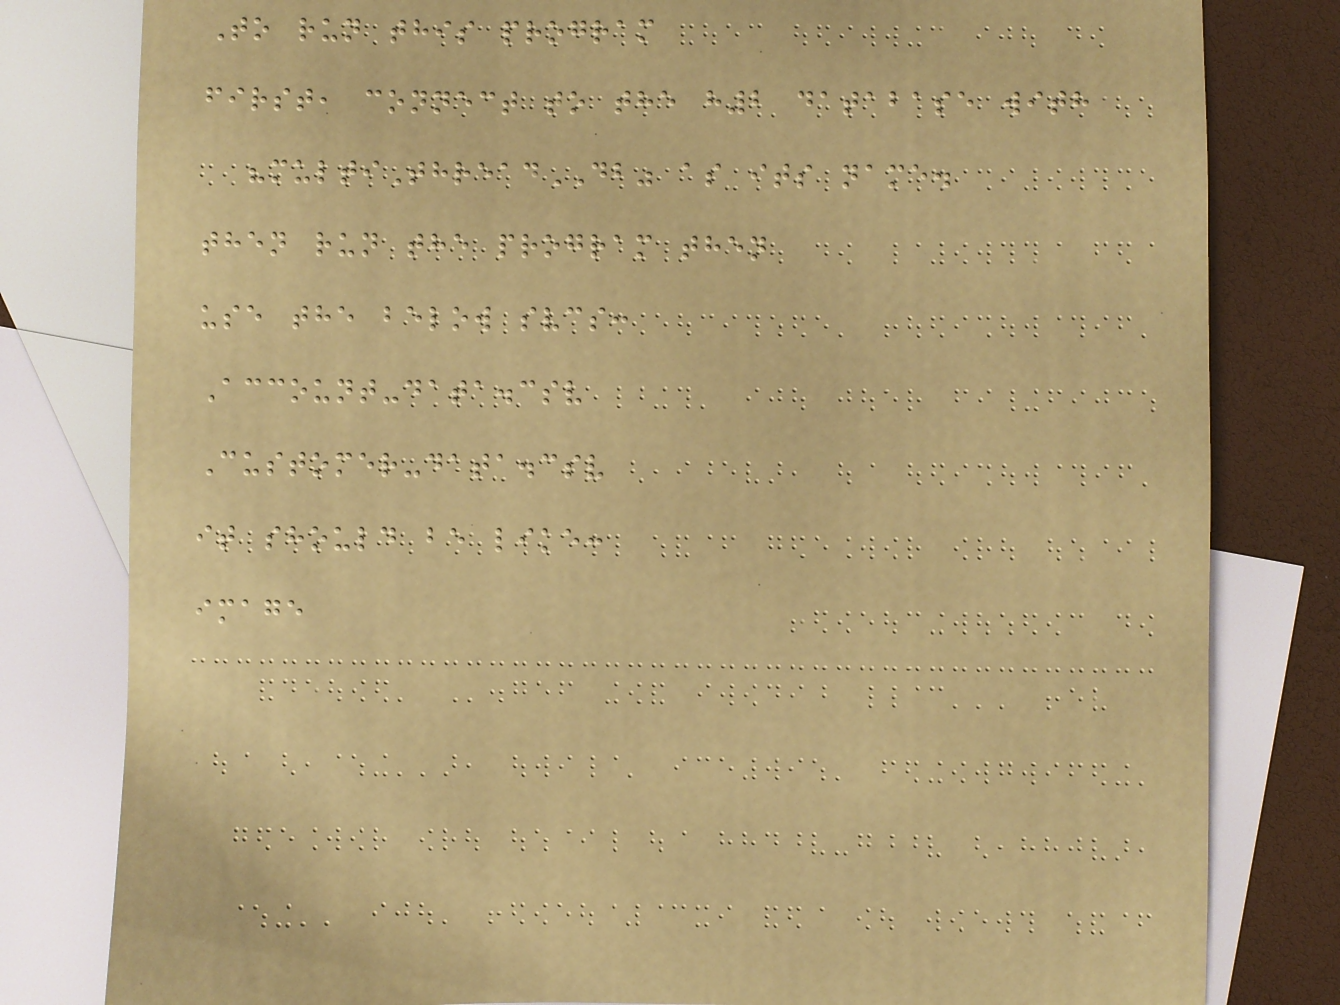To run this program
first, connect to the h2 database with
"multiThreadDB" as its name.
then run the program then
use the below svcs:
Account-data.csv
Customer-data.csv
it should be like:
image
